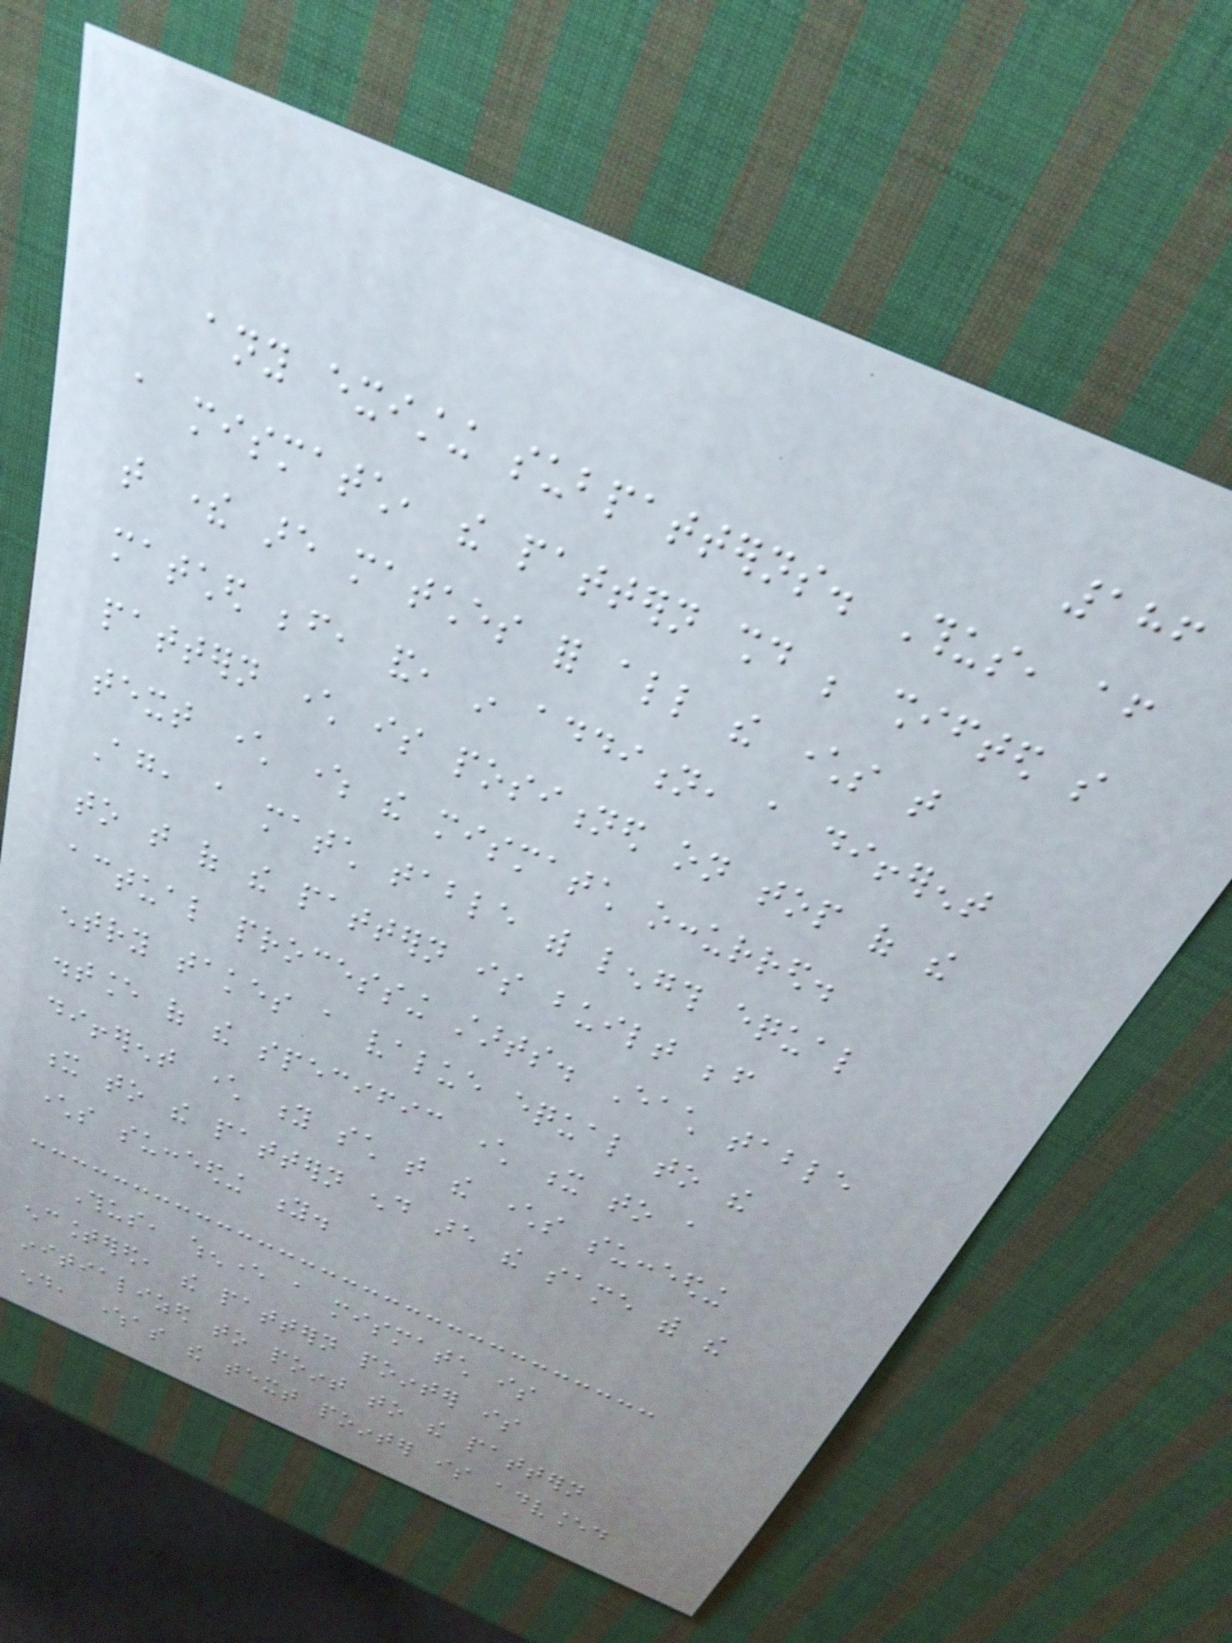186
any existing subpatterns. Thus, after
a mismatch, the pattern should be shifted so
that there are matches for all the characters that
matched before, and, in addition, a different
pattern character is positioned on top of the
text character where the mismatch occurred.
Again, a match table with length equal
to that of the pattern is built before
actual processing starts. Each table
entry takes a value equal to the
distance of the specific character x to a
different character y such that the characters succeeding
x to the pattern end are the same with the
characters succeeding y.
Thus, whenever a mismatch is
encountered, the pattern pointer is
initialized to point to the pattern
end, whereas the text pointer is advanced
